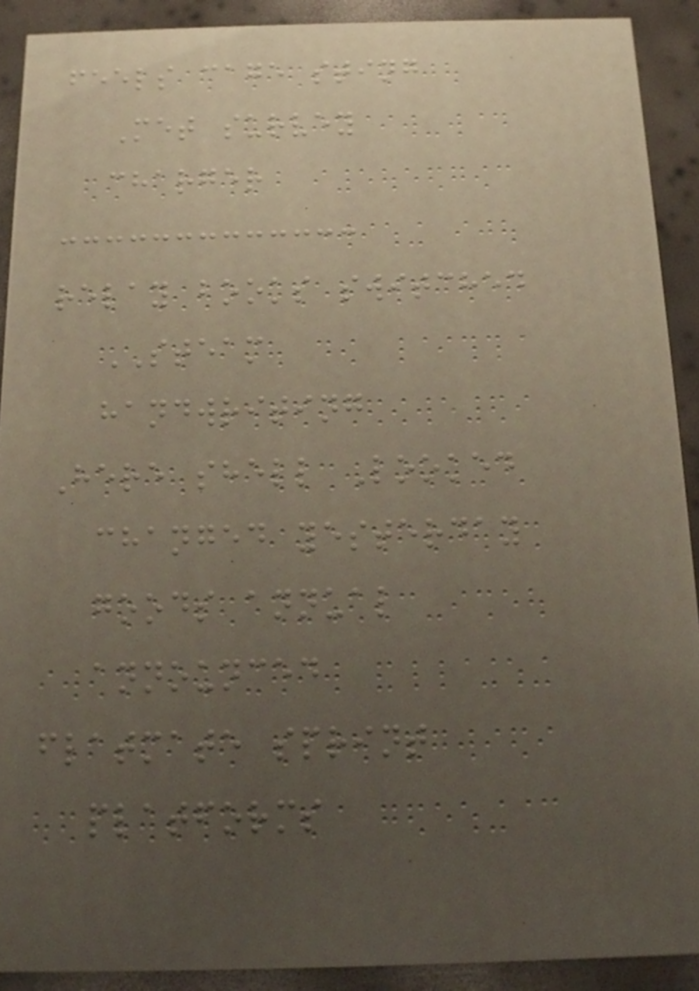feels cage sting
Met survey
charger
relay books switched
STEAM
handwriting
Here shell Looked
changed yesterday
goods annual
announced
flatmate sprint
platforms
